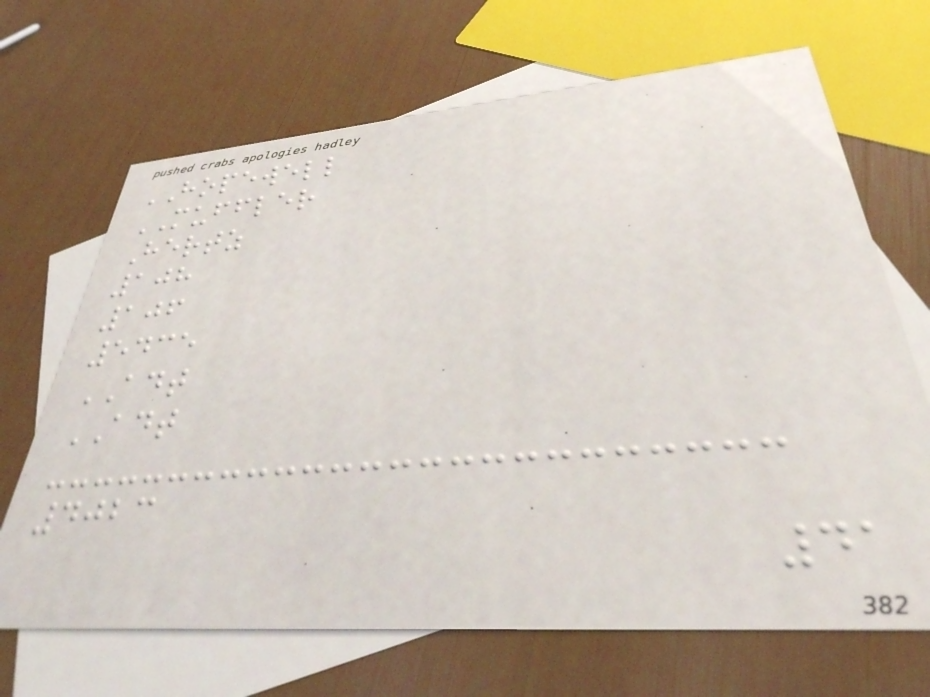HOPEWELL
MUFFLER
Hertz
108
106
5435
ADT
ADT
4023
41
